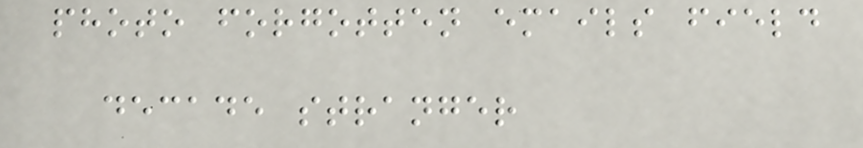photo forgotten emails field
decade stranger
